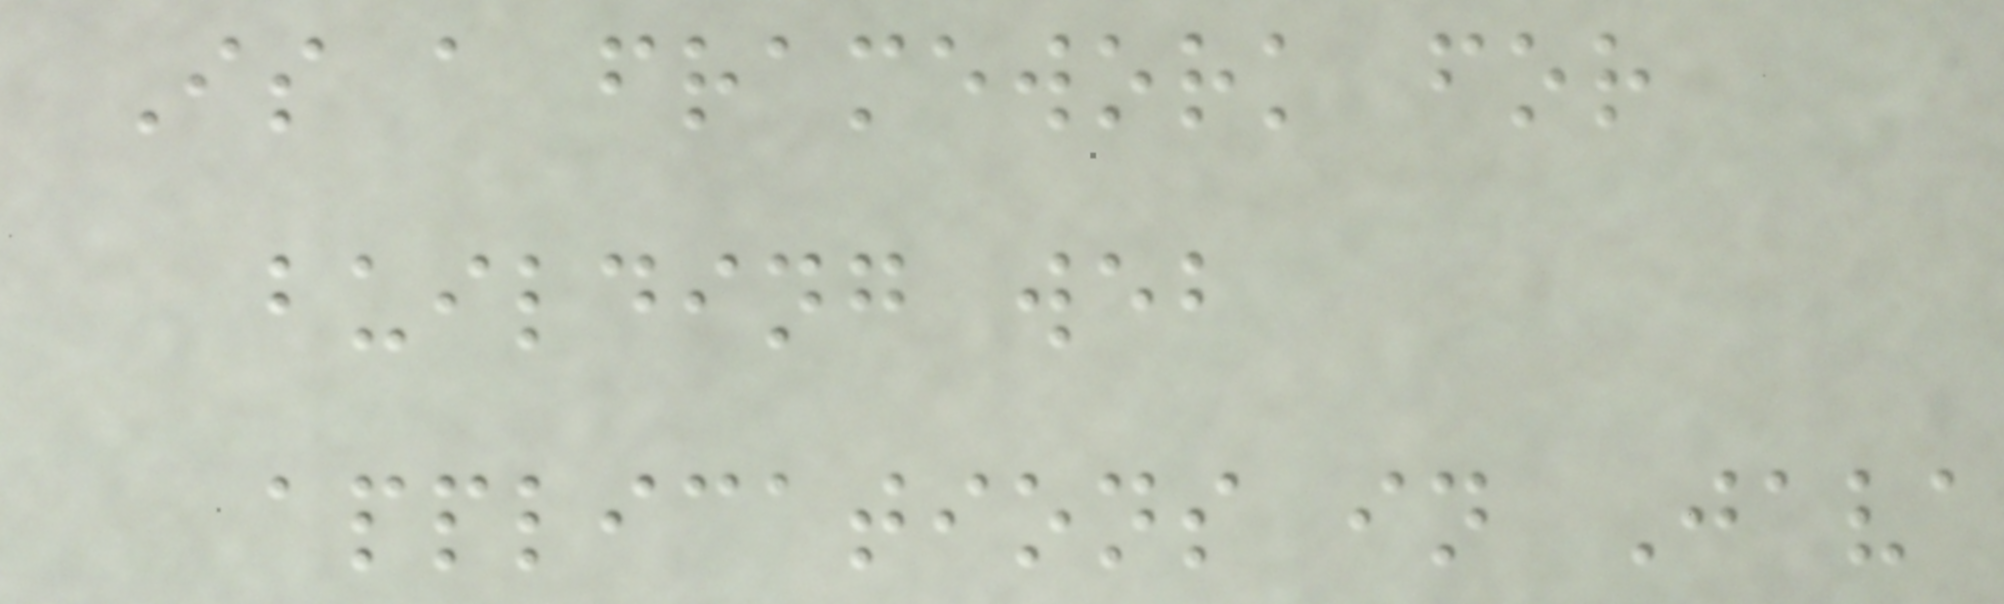Is a framework for
building web
applications in Java
